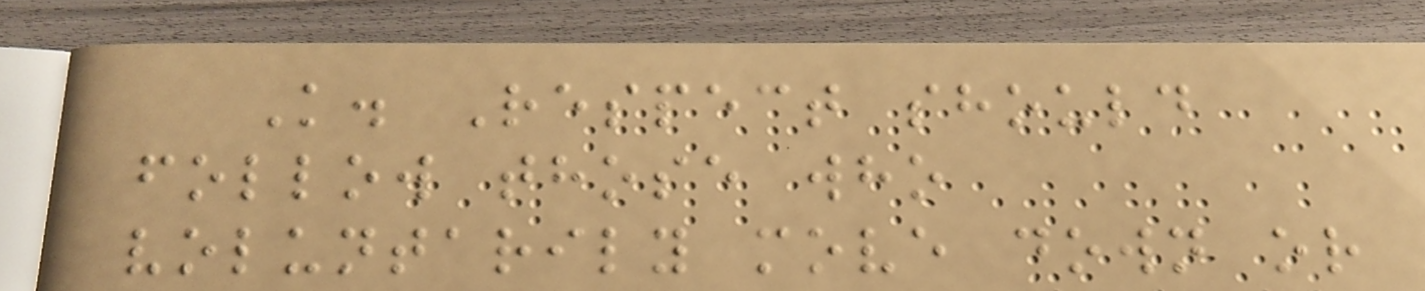K. Respect should
follow those who
voluntarily move down or
